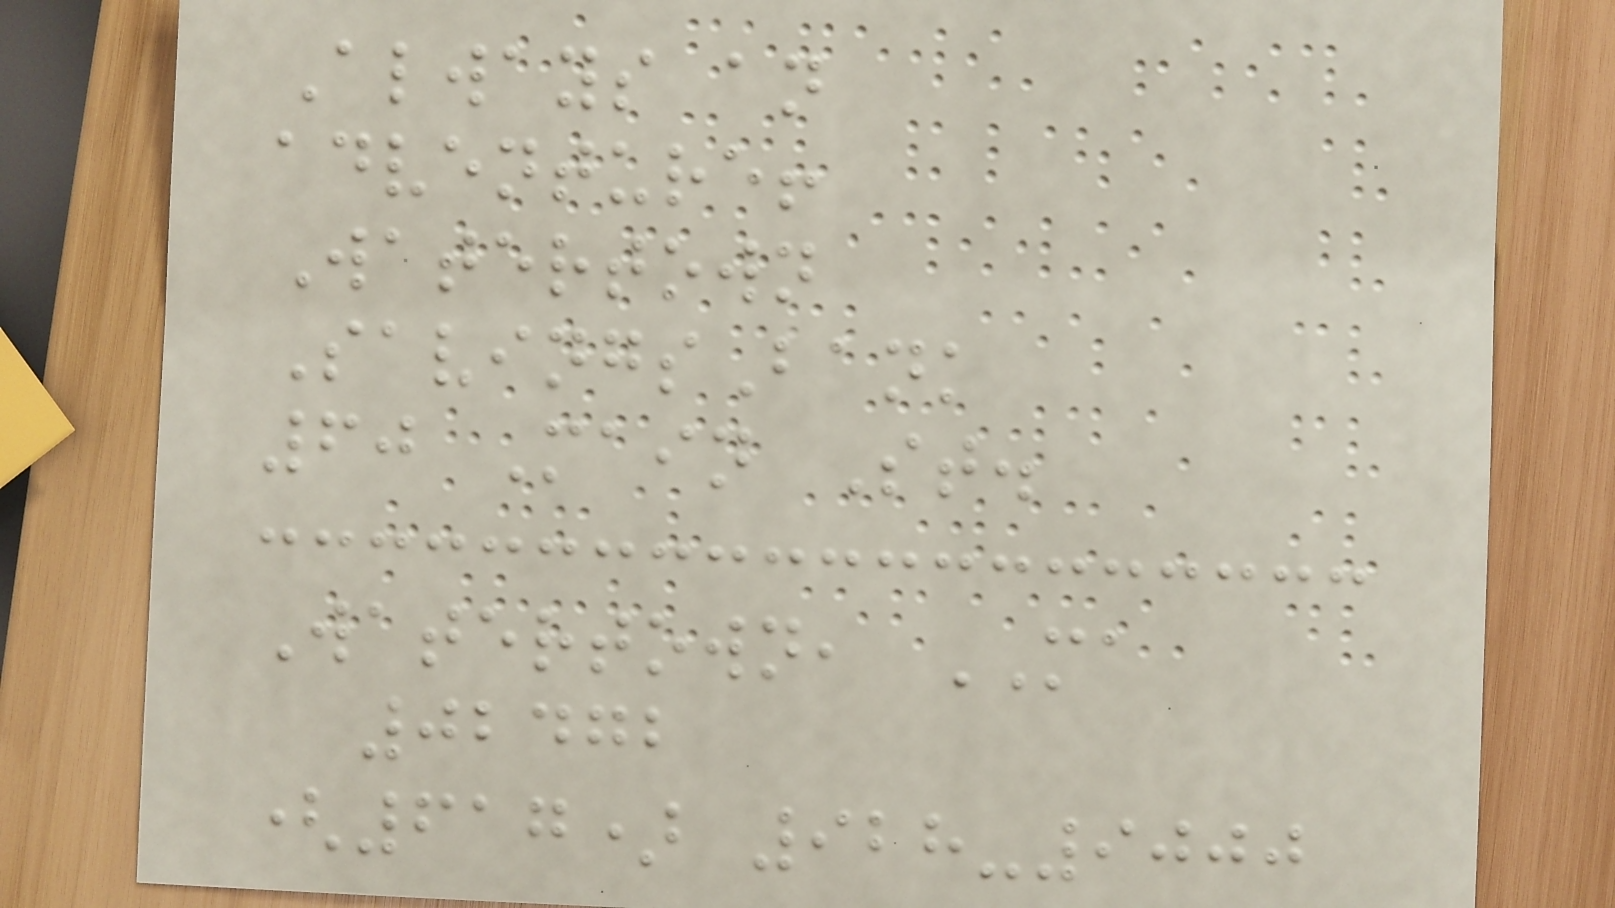Always an
adventure!
Watertown
SavingsBank
60 Main St.
Watertown, MA
02472
(617) 928-9000
